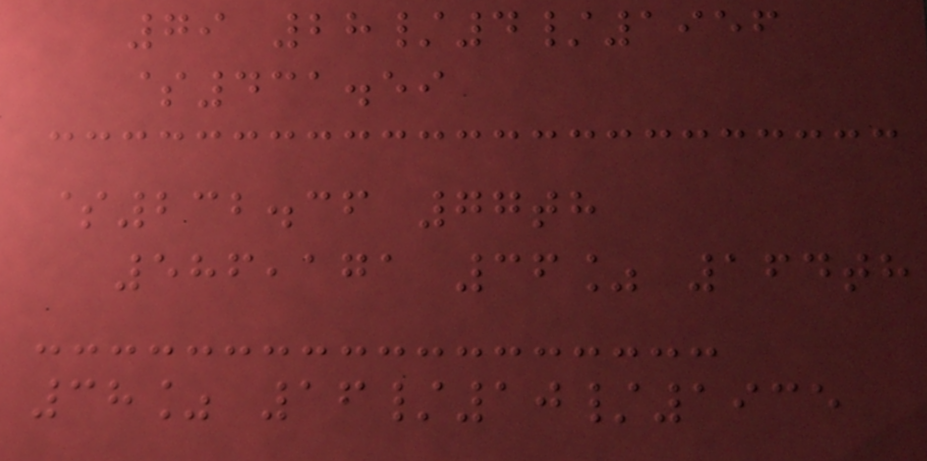79 28/4/1956
$431.59
$232.36 77th
586,171 36% 164th
38% 16/10/1935
